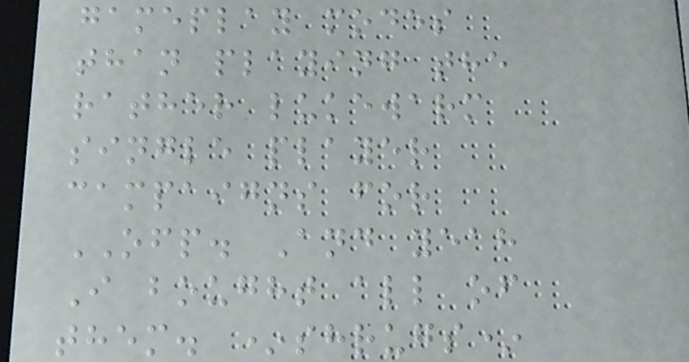gameplay modes
than playing the
rather lukewarm
single player
campaigns for
OFP. And yeah
I bought all of
them. *shrugs*
